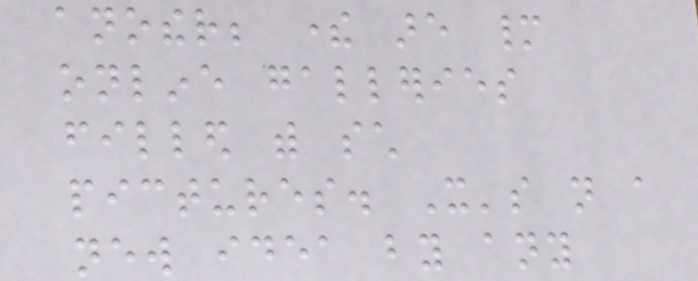another; there are many
online galleries
filled with such
pictures. It's not a
new idea by any
